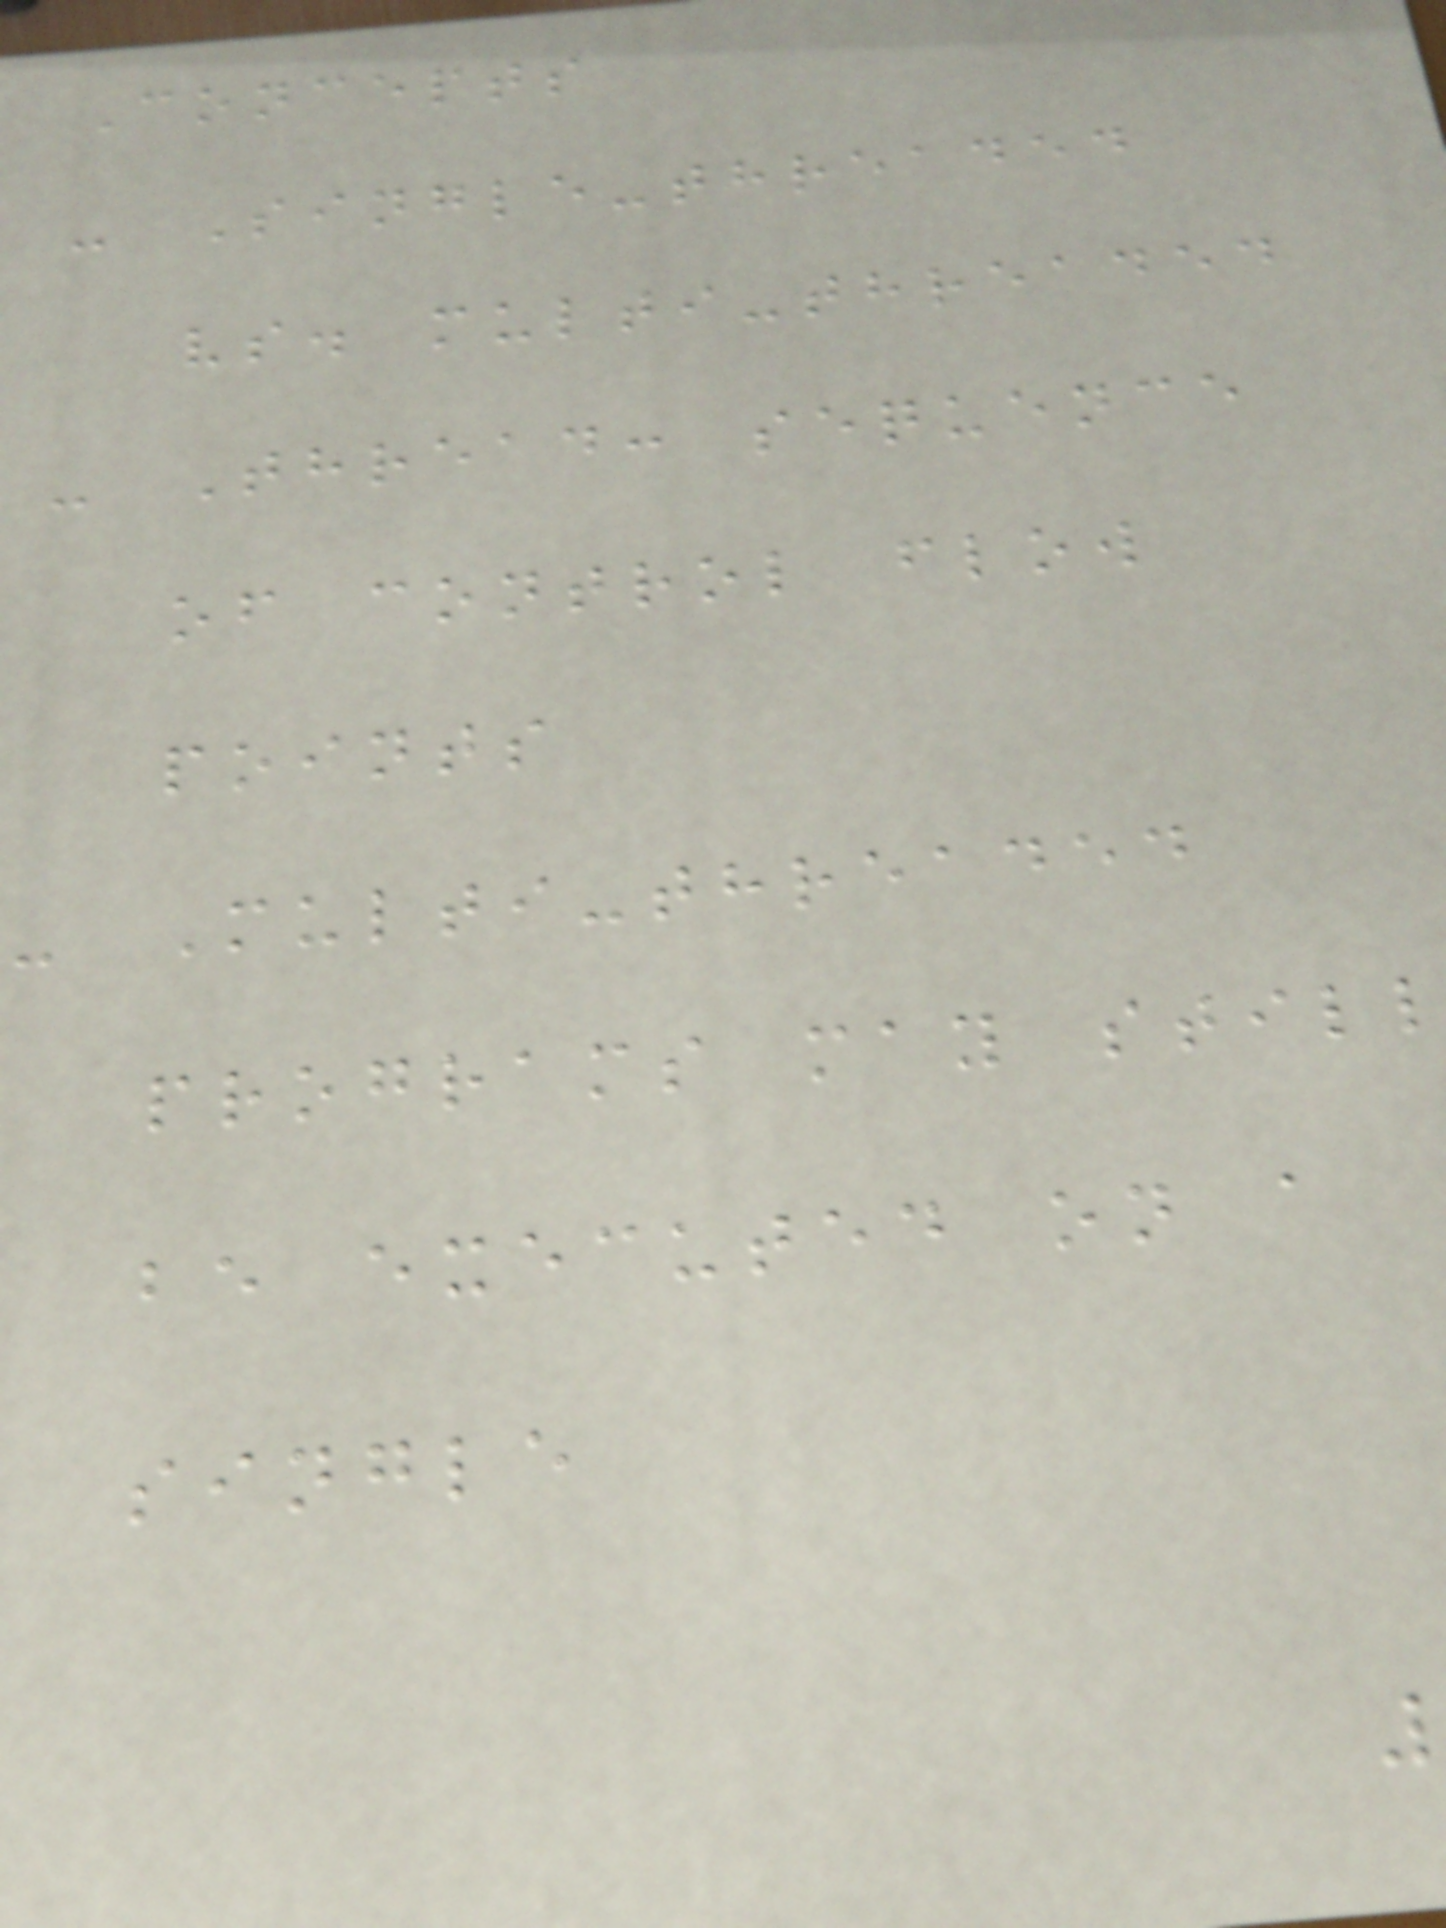Concepts
- Single-threaded
vs. multi-threaded
- Thread: sequence
of control flow
points
- Multi-threaded
programs may still
be executed on a
single
